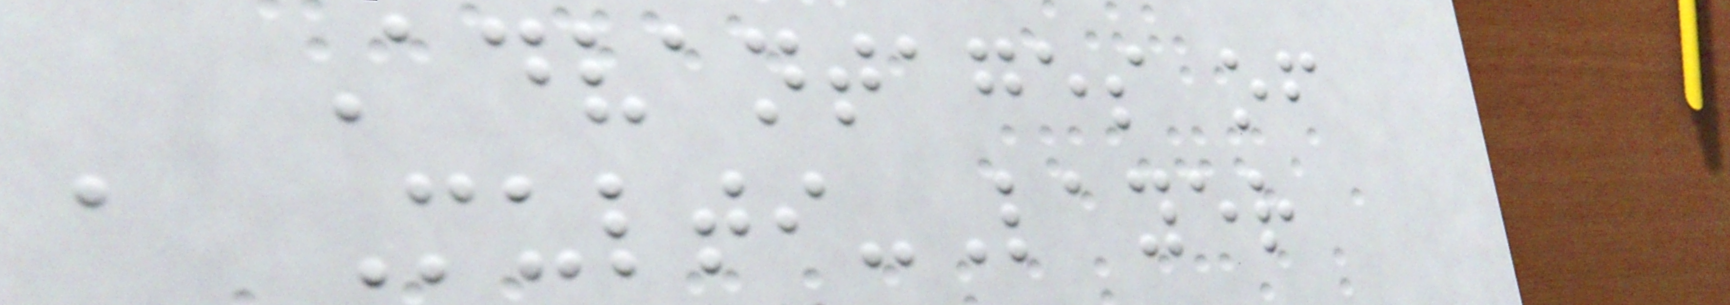Advantages of
a Multi-Layer
